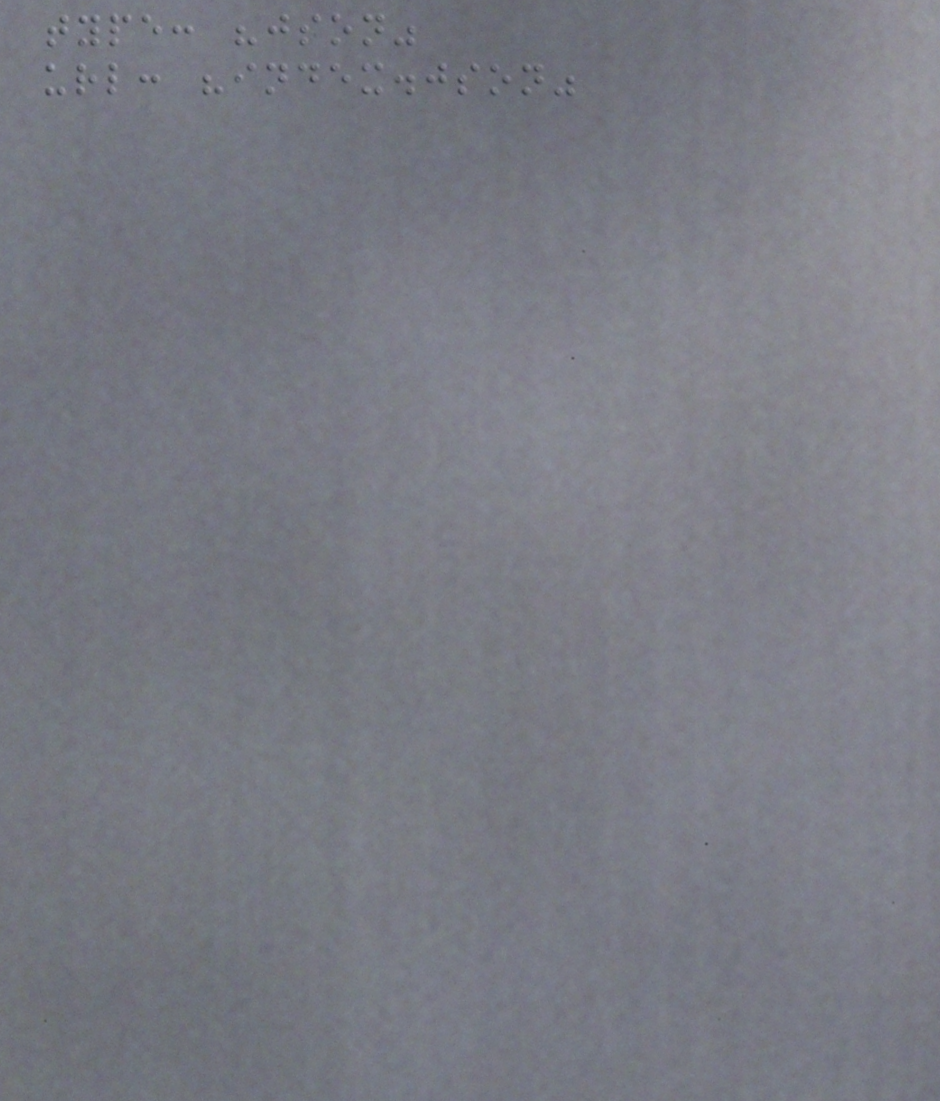type: "json"
url: "index.json"
